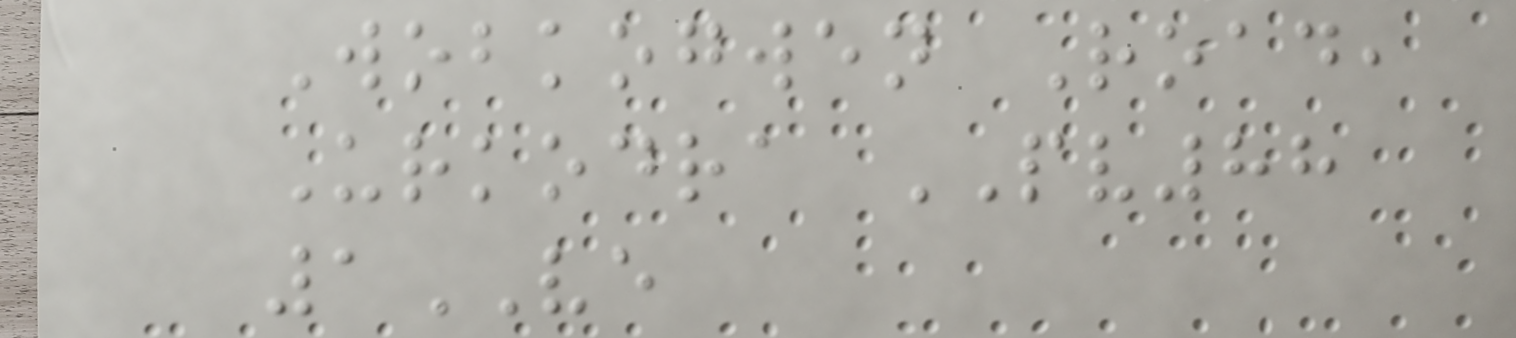Wobkogwen Road,
Urkodra PV88
1VE
